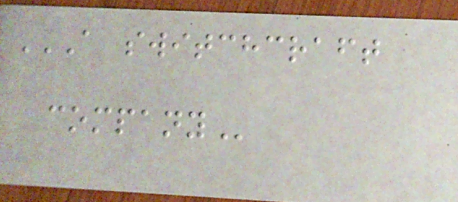A SWITCHCRAFT
COMPANY
